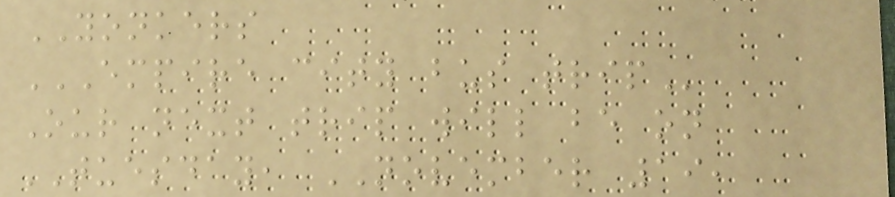YONKERS
EMPIRE CITY BUS TRIP
Our next trip will be on
TUESDAY, NOVEMBER 19,
